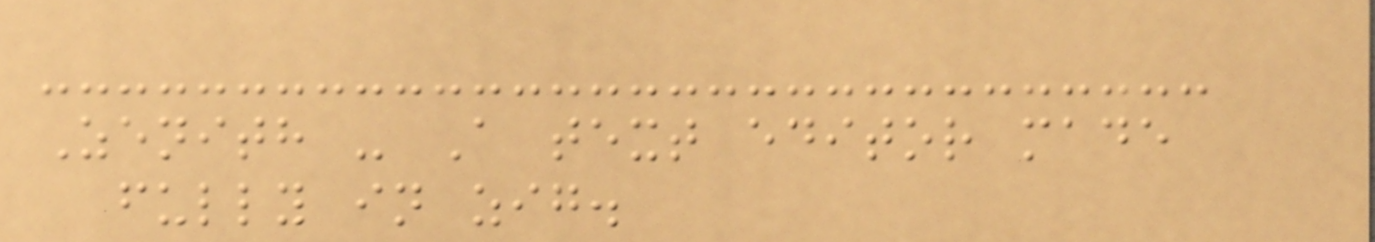Zenith - A text editor made
fully in zig.
